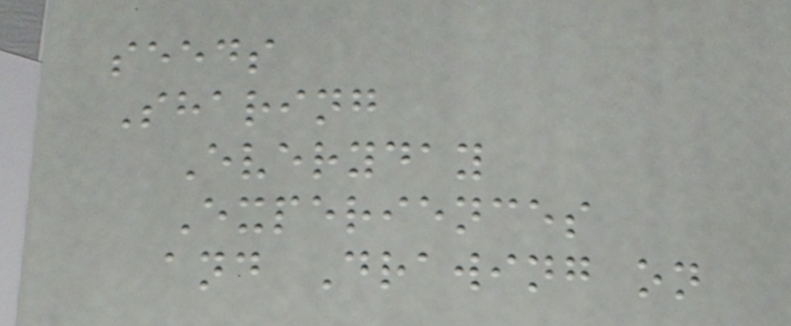seeds
Sharing
Everyday
Experiences
and Drawing on
